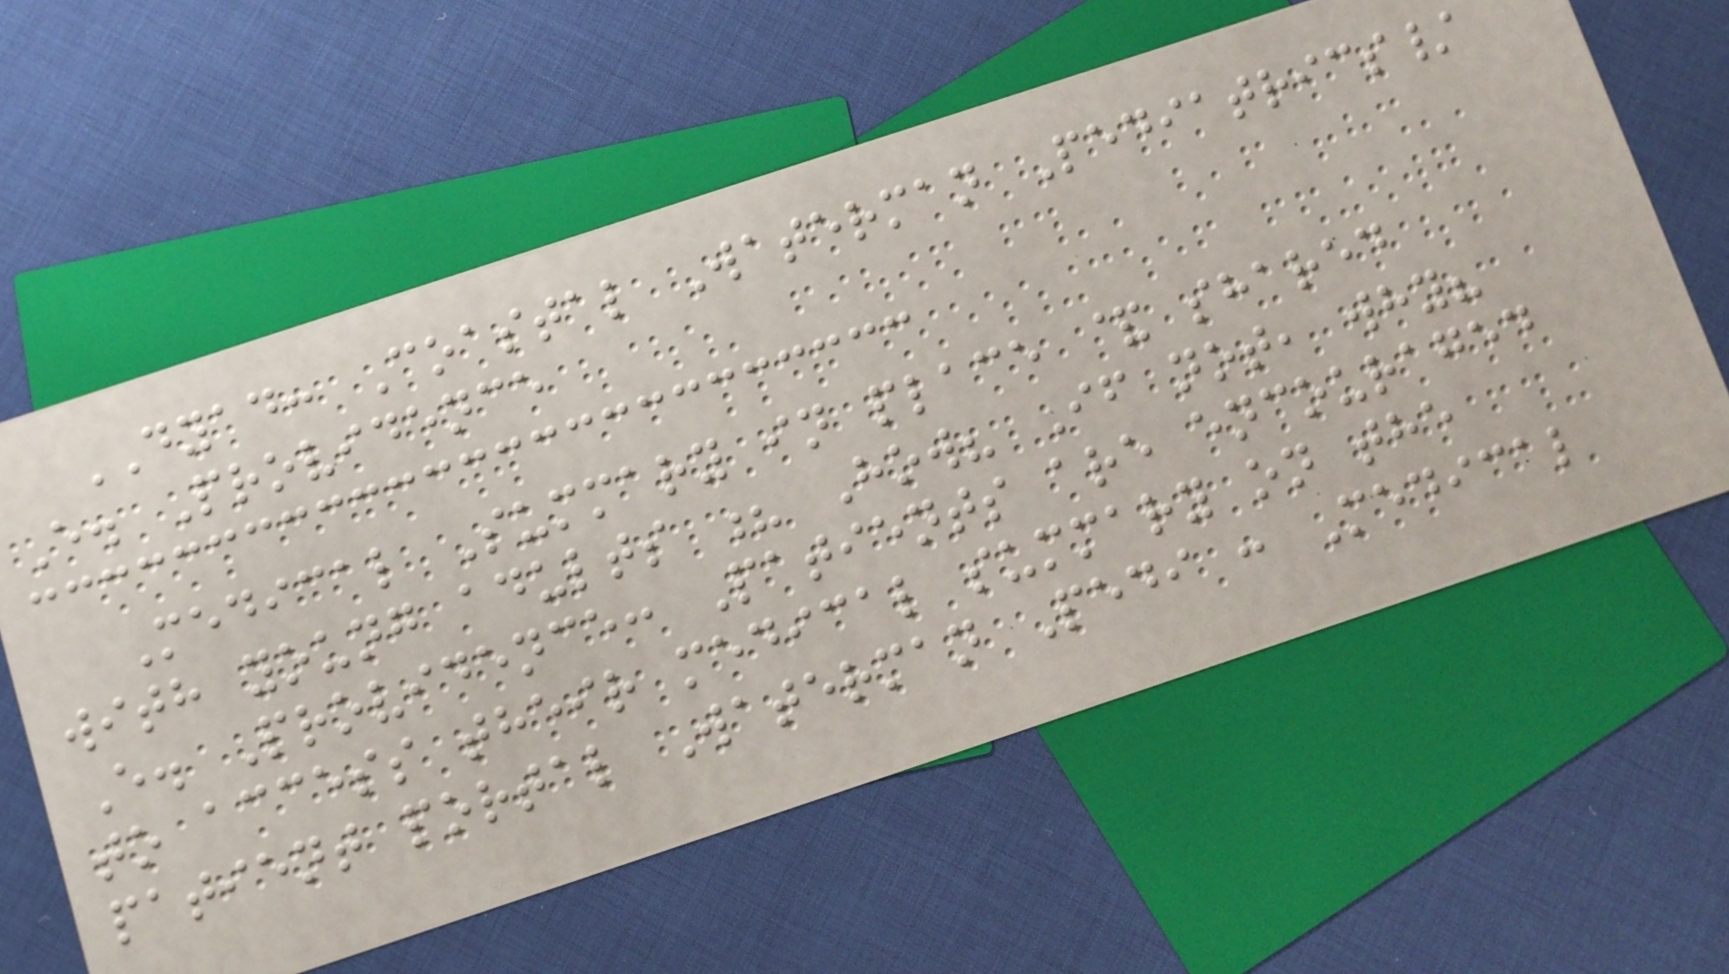DYAD: Coastal Waterman Pediatrics/
E. Providence
Medical Summary in place & shared
with young adults ? How? If not, why?
E. Providence: Patients are encouraged
to access their medical summary on the
patient portal Waterman Pedi : Medical
